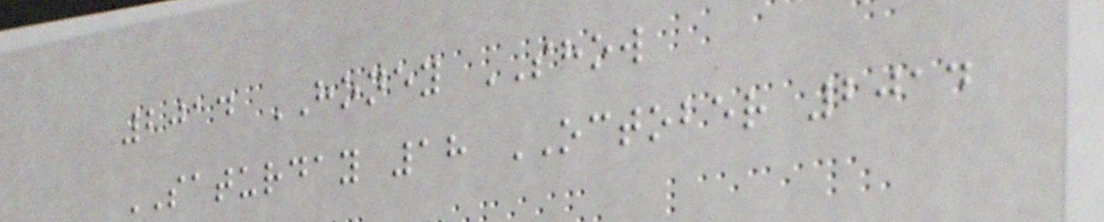2014 HONEY SHOW
SATURDAY 18 OCTOBER 2014
